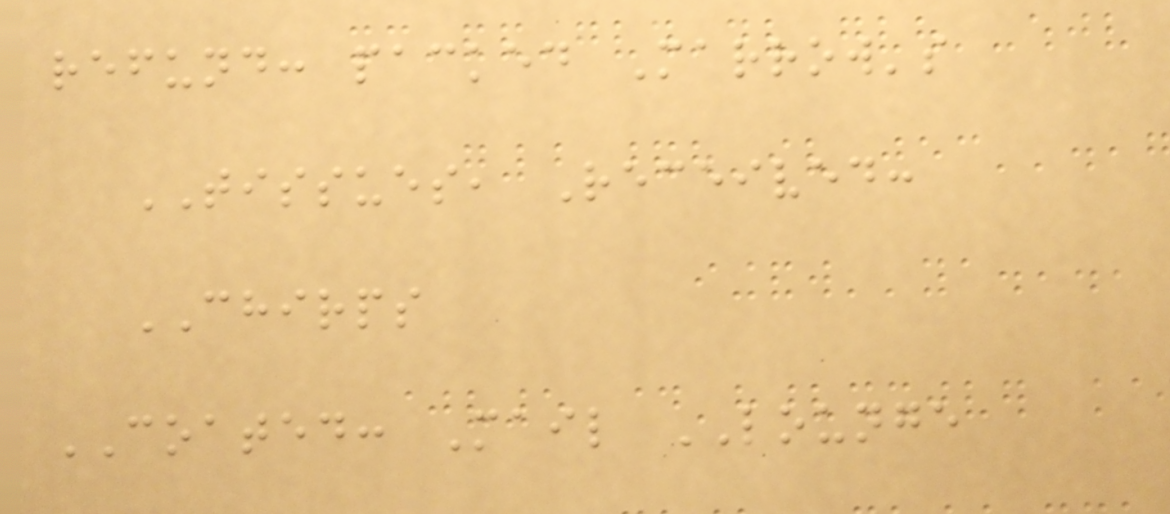refund: packed Marrow's
TISSUES, Received:
CHIRPS
COATED: Mail LOUNGE
